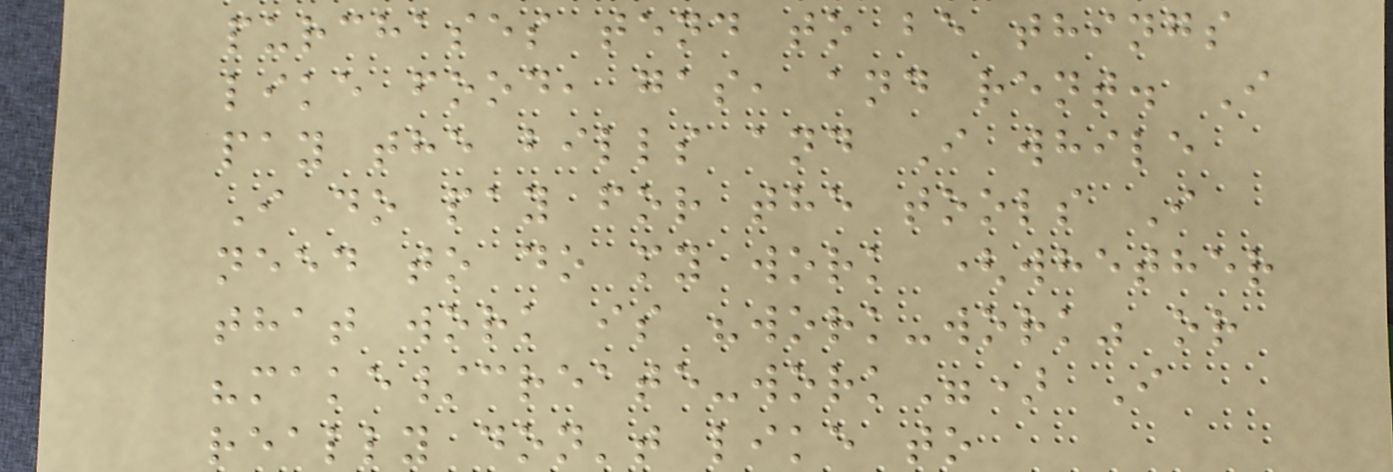purchases tend to be things
like food, gas, and rent. I
pay the bills and I while
I do pay for the tools I
need to do my work (whether
that work is "work-work" or
"make/create-work") I
really don't like to
